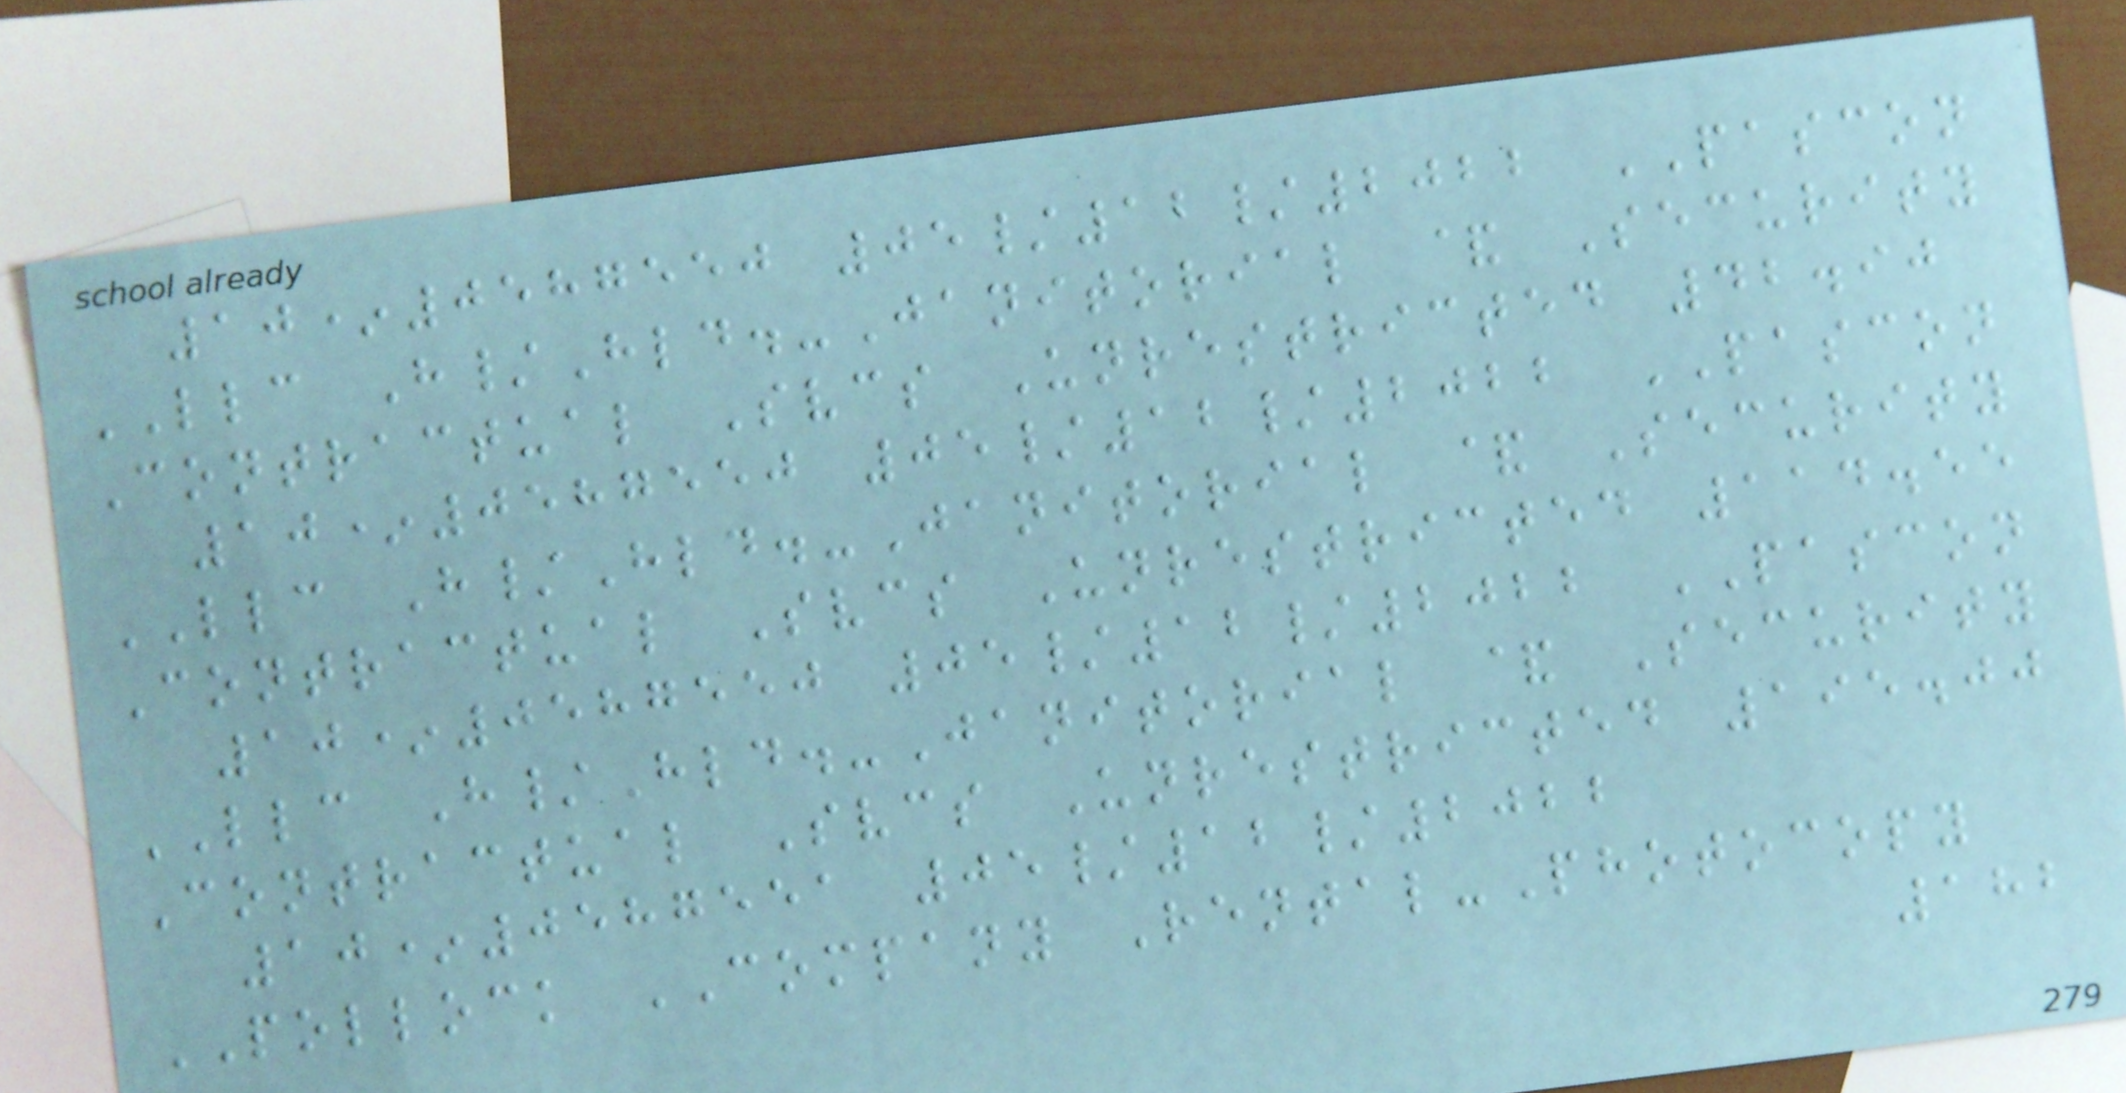10*0587550 05/12/2022 PASCON
LLC H/Hld.-Janitorial & Security
Contractual Svcs Unrestricted 42.90
10*0587550 05/12/2022 PASCON
LLC H/Hld.-Janitorial & Security
Contractual Svcs Unrestricted 114.55
10*0587550 05/12/2022 PASCON
LLC H/Hld.-Janitorial & Security
Contractual Svcs Unrestricted 195.00
10*0587551 05/12/2022
POLLOCK COMPANY Rental-Photocopy
182
